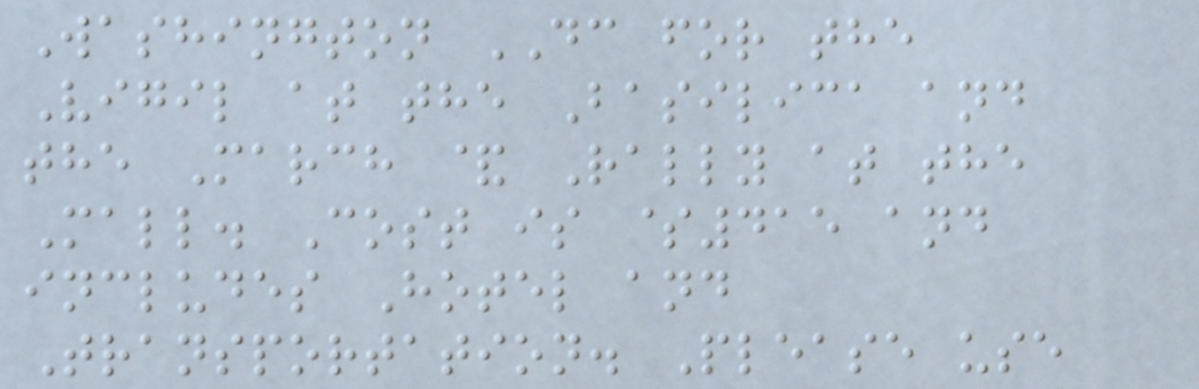Washington DC for the
Vigil at the Basilica and
the March & Rally at the
Mall. Cost is $415 and
includes Hotel and
Transportation. Please use
